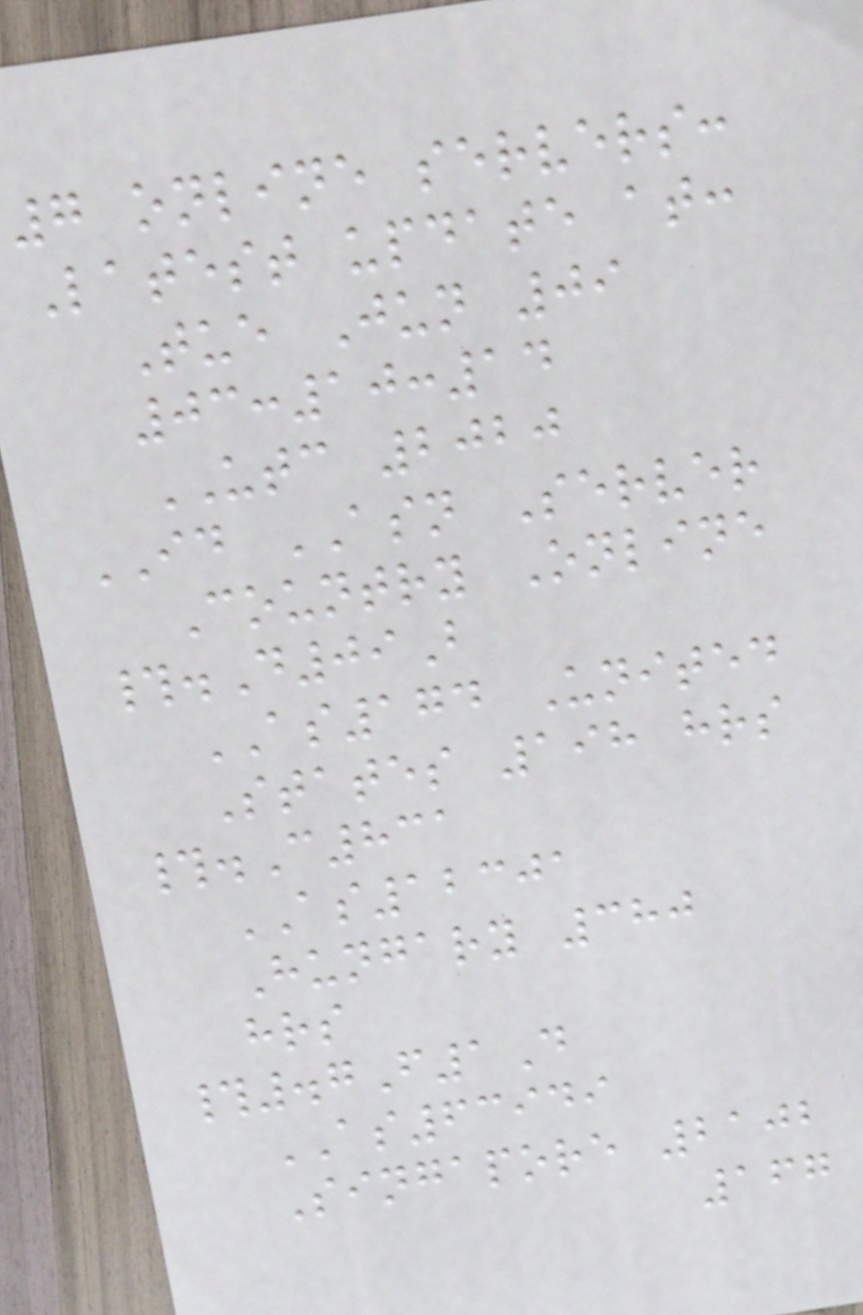7 online servers:
Latest update at:
Tue Jun 09
03:10:14
UTC 2020
ID ASN Server
Country Online
#.D09B
AS174 United
States 198 hrs
#.C831
AS12301
Hungary 380
hrs
#.7F1D
AS63949
Singapore 2102
167
